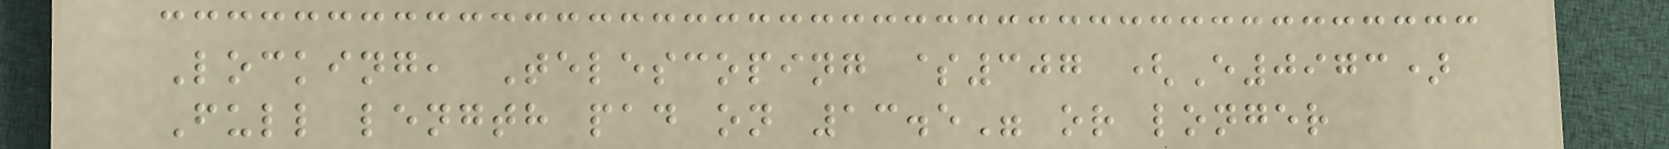Locking, Telescoping $307 (E0973)
Full length pad on 13.5" or longer
